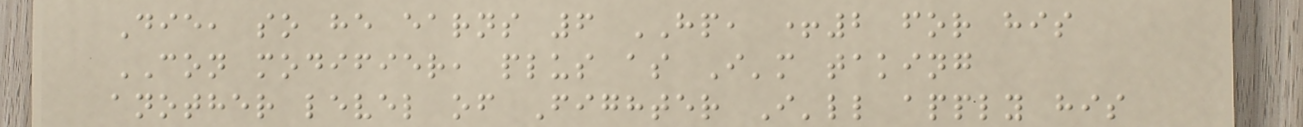Die, so he earns 6 HP, +2 for his
CON modifier, plus as I'm taking
another level of Fighter I'll apply his
